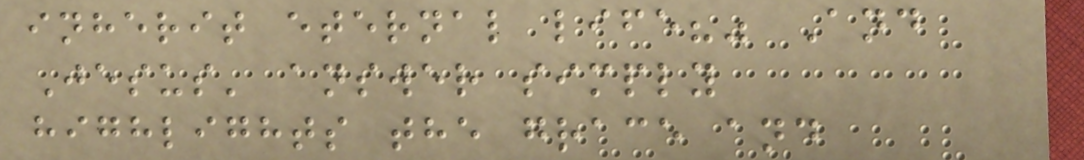inherit eternal life?" And
Jesus' answer simply
highlights the grace and
